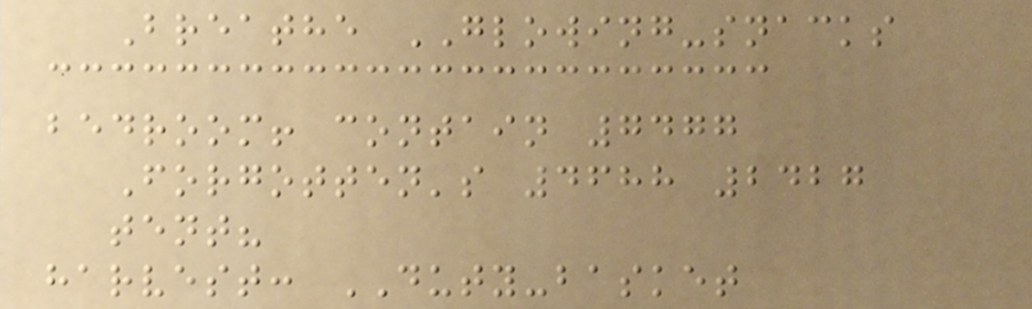Breathe GLOWING-snacks
bedroom! contain 7477
Forgotten's 4688 2427
tent?
harvest: DUTY-basket
